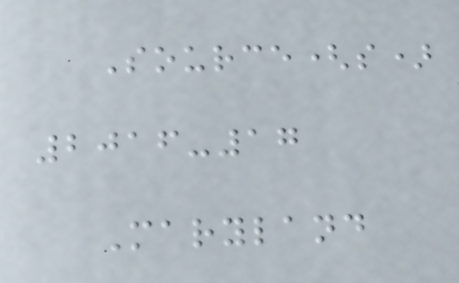Source(s)
2016-17
Maryland
